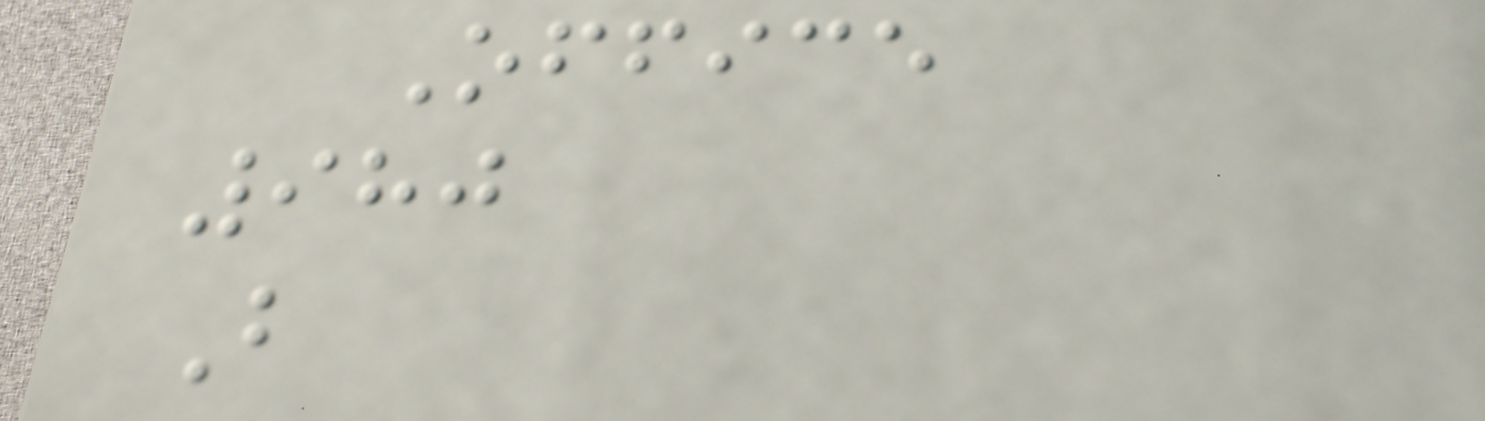Office
980
B
